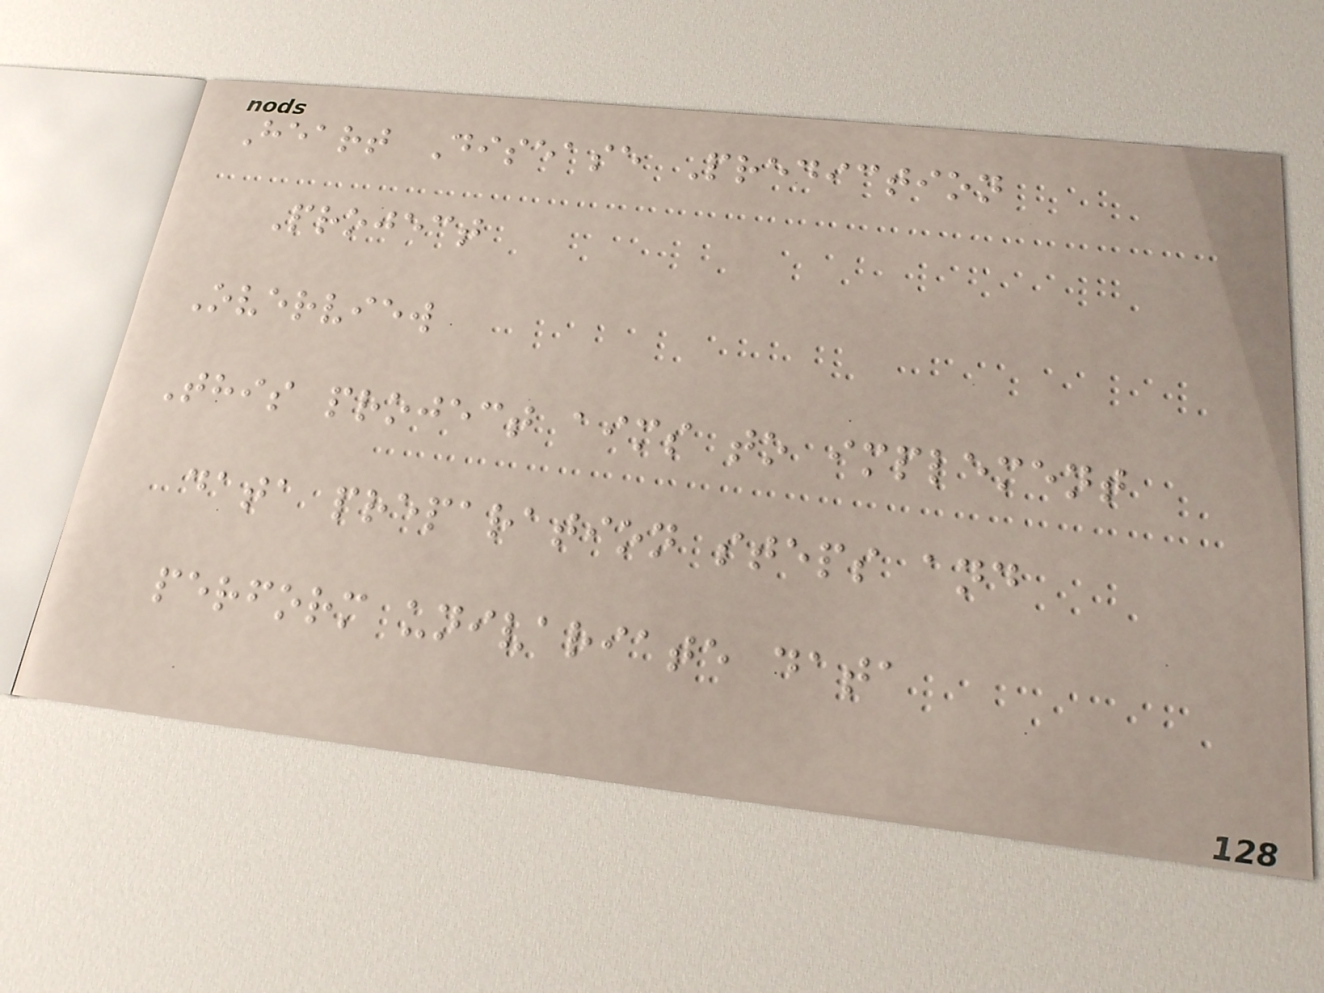Heart Disease Prediction
Project
Overview
This project aims to implement
data preparation steps and
perform univariate data
